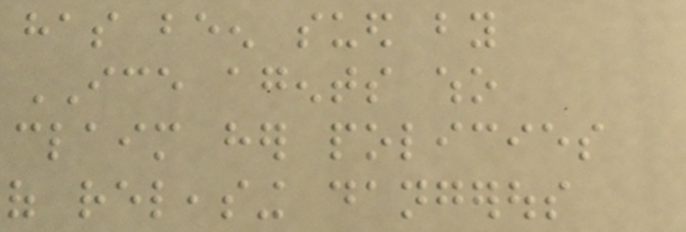has been sued by
ICE agents who
claim her policies
of releasing dangerous
